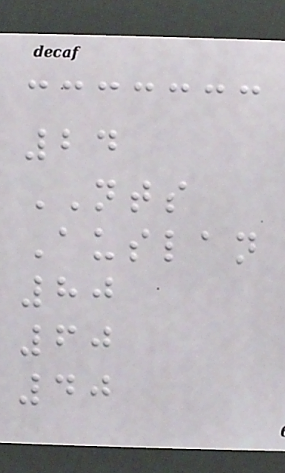24
NTS
Auslan
80
60
40
